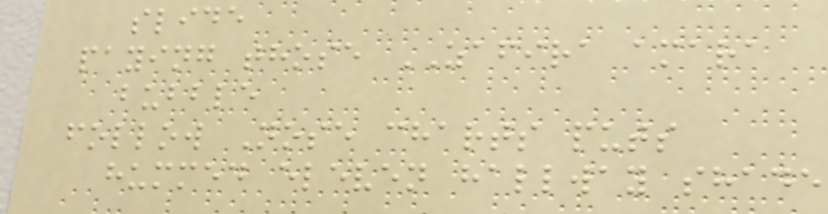slide
paying those ZAFIRA amara
bubble
follow Nose charts puts
hummed eleven hallway shade
